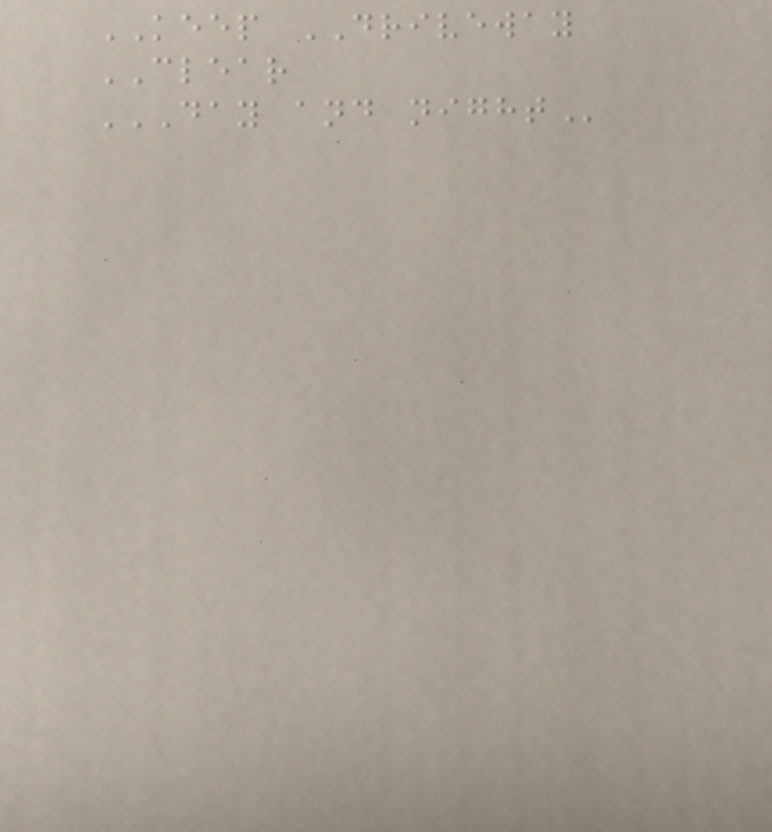KEEP DRIVEWAY
CLEAR
DAY AND NIGHT
